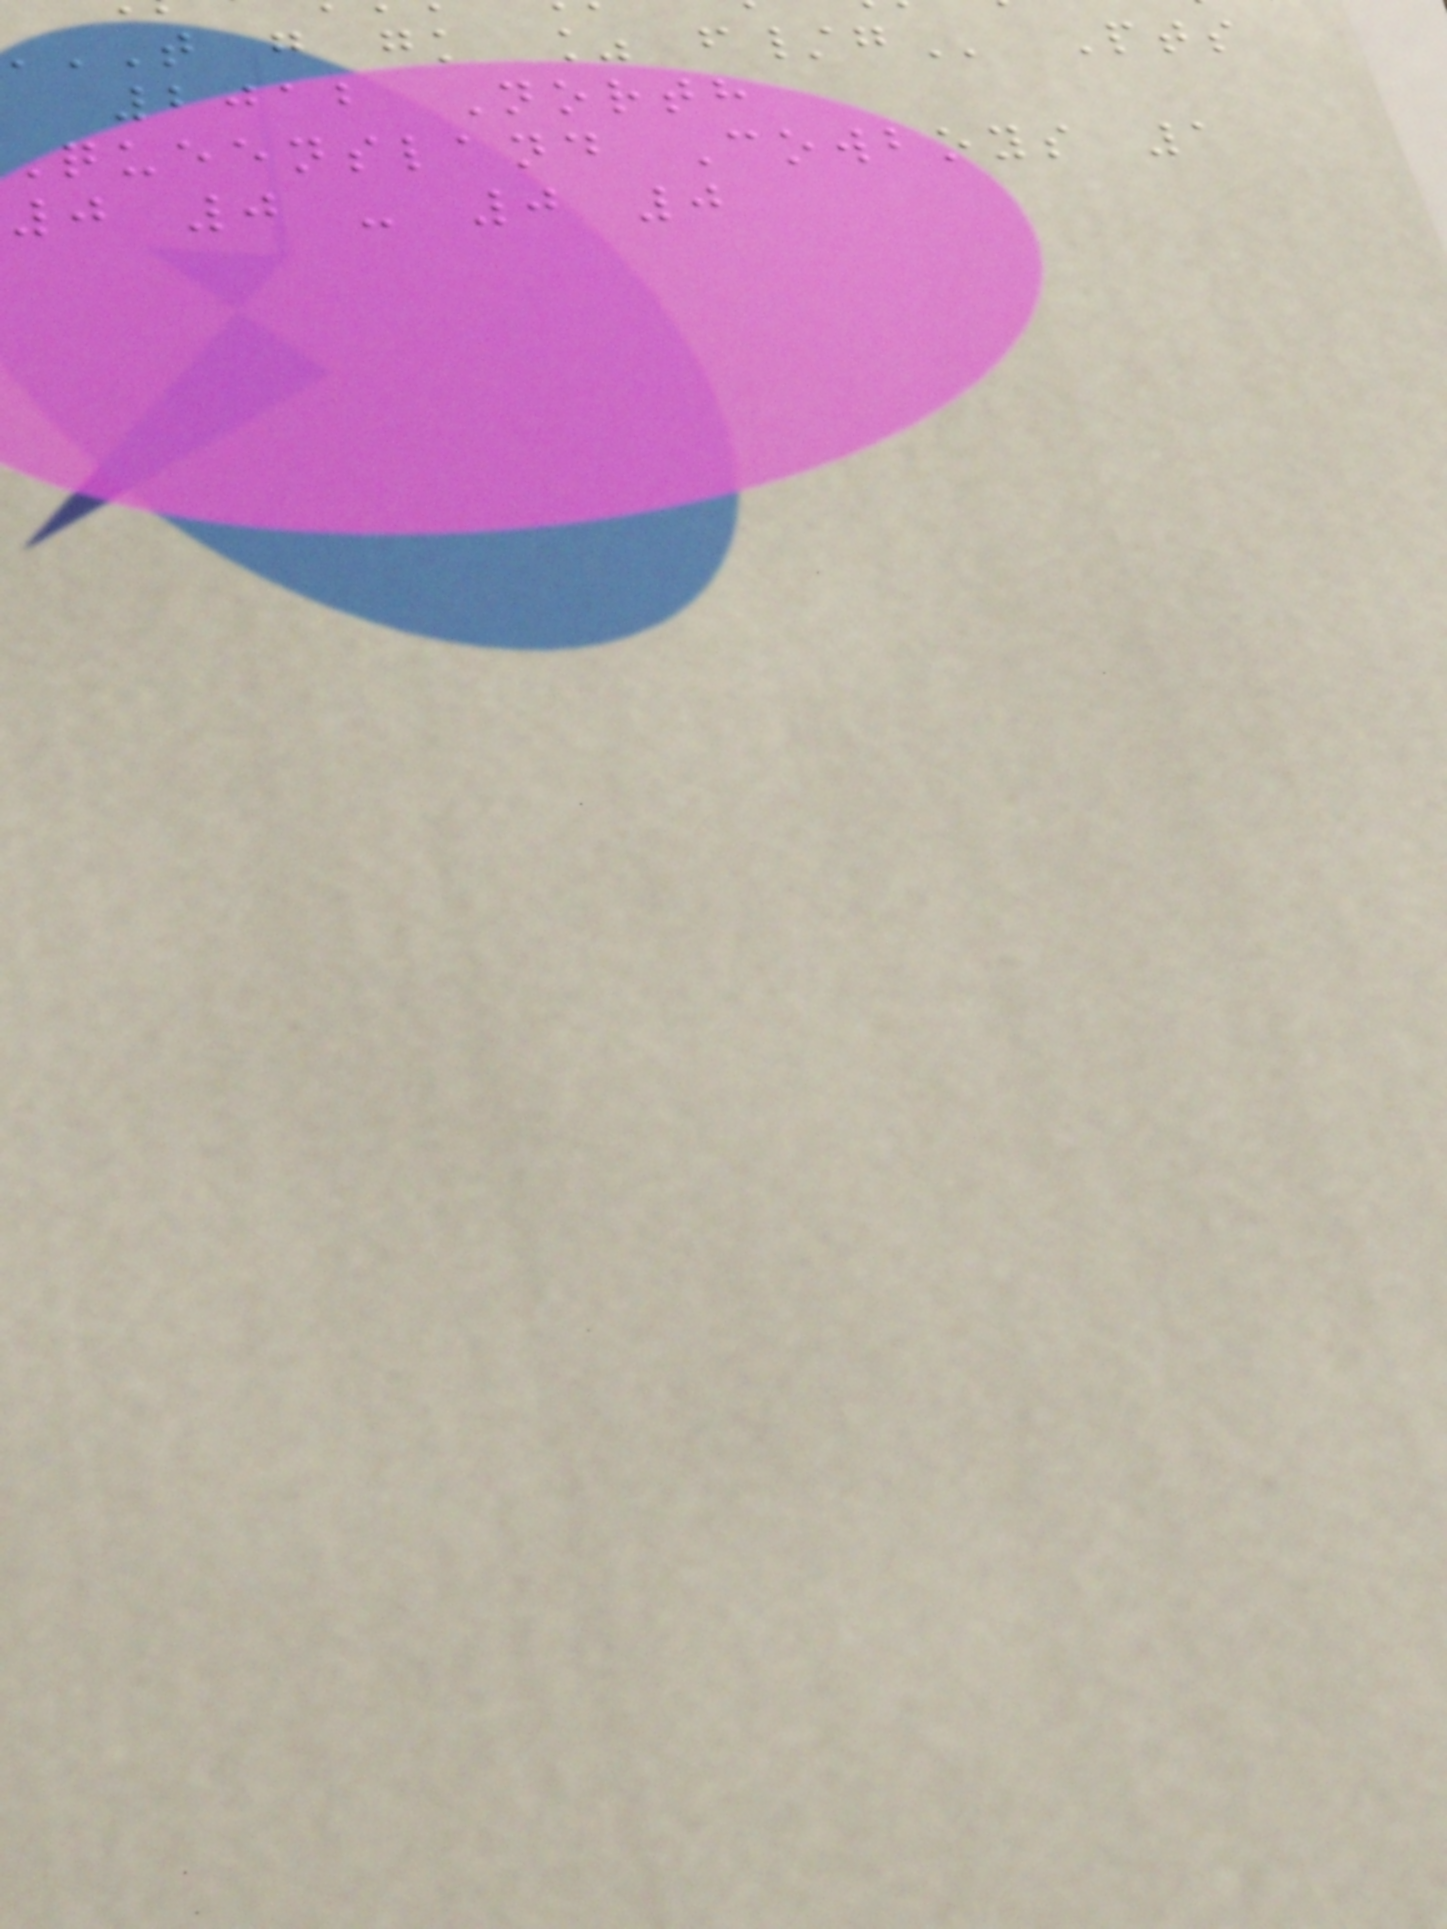T g gk %
2012 North
Queensland Cowboys 1
0 0 - 0 0
